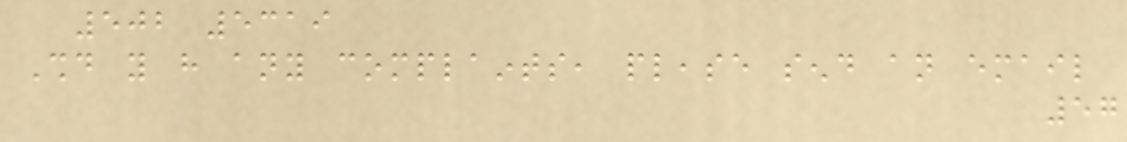502 5319
Should you have any complaints, please send an email
57
